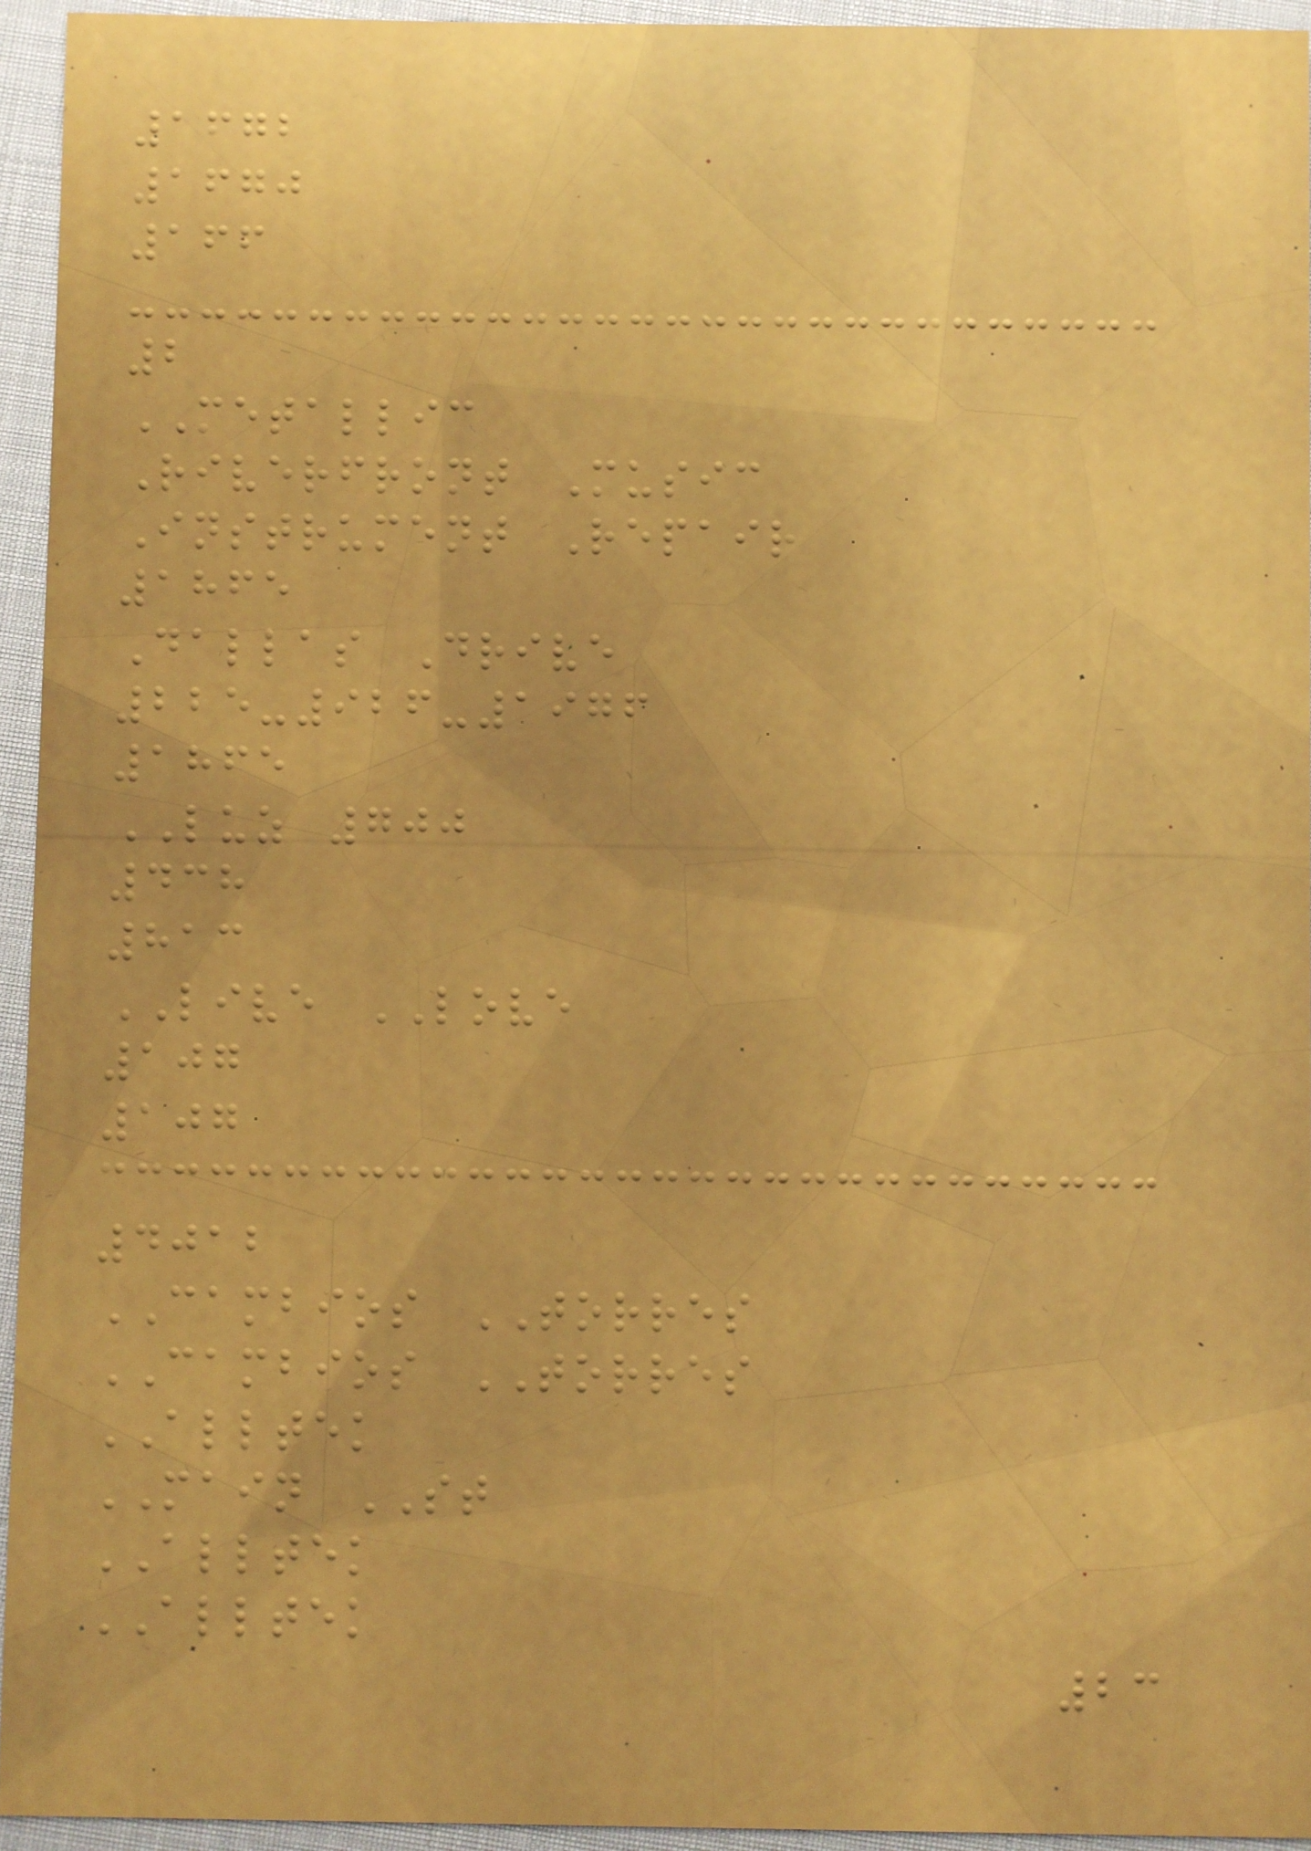1672
1670
166
2
METALLIC
Riverfront Music
Instrument Repair
1865
Dallas Drive
225-926-1976
1865
LUZ 700
438
813
LIVE LOVE
107
107
4012
CAMBIOS TORRES
CAMBIOS TORRES
ALLTEK
MAIN ST
ALLTEK
ALLTEK
23
